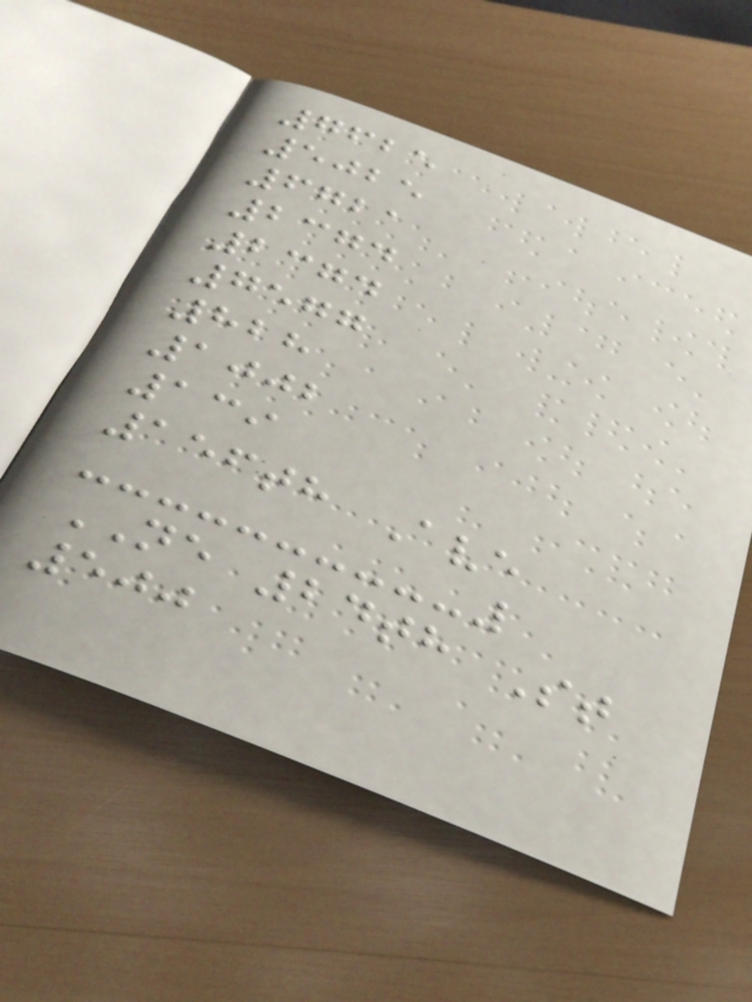7625
5025
6721
2374
2374
7577
828
1002
139
156th Ave
NE 24th St
500
